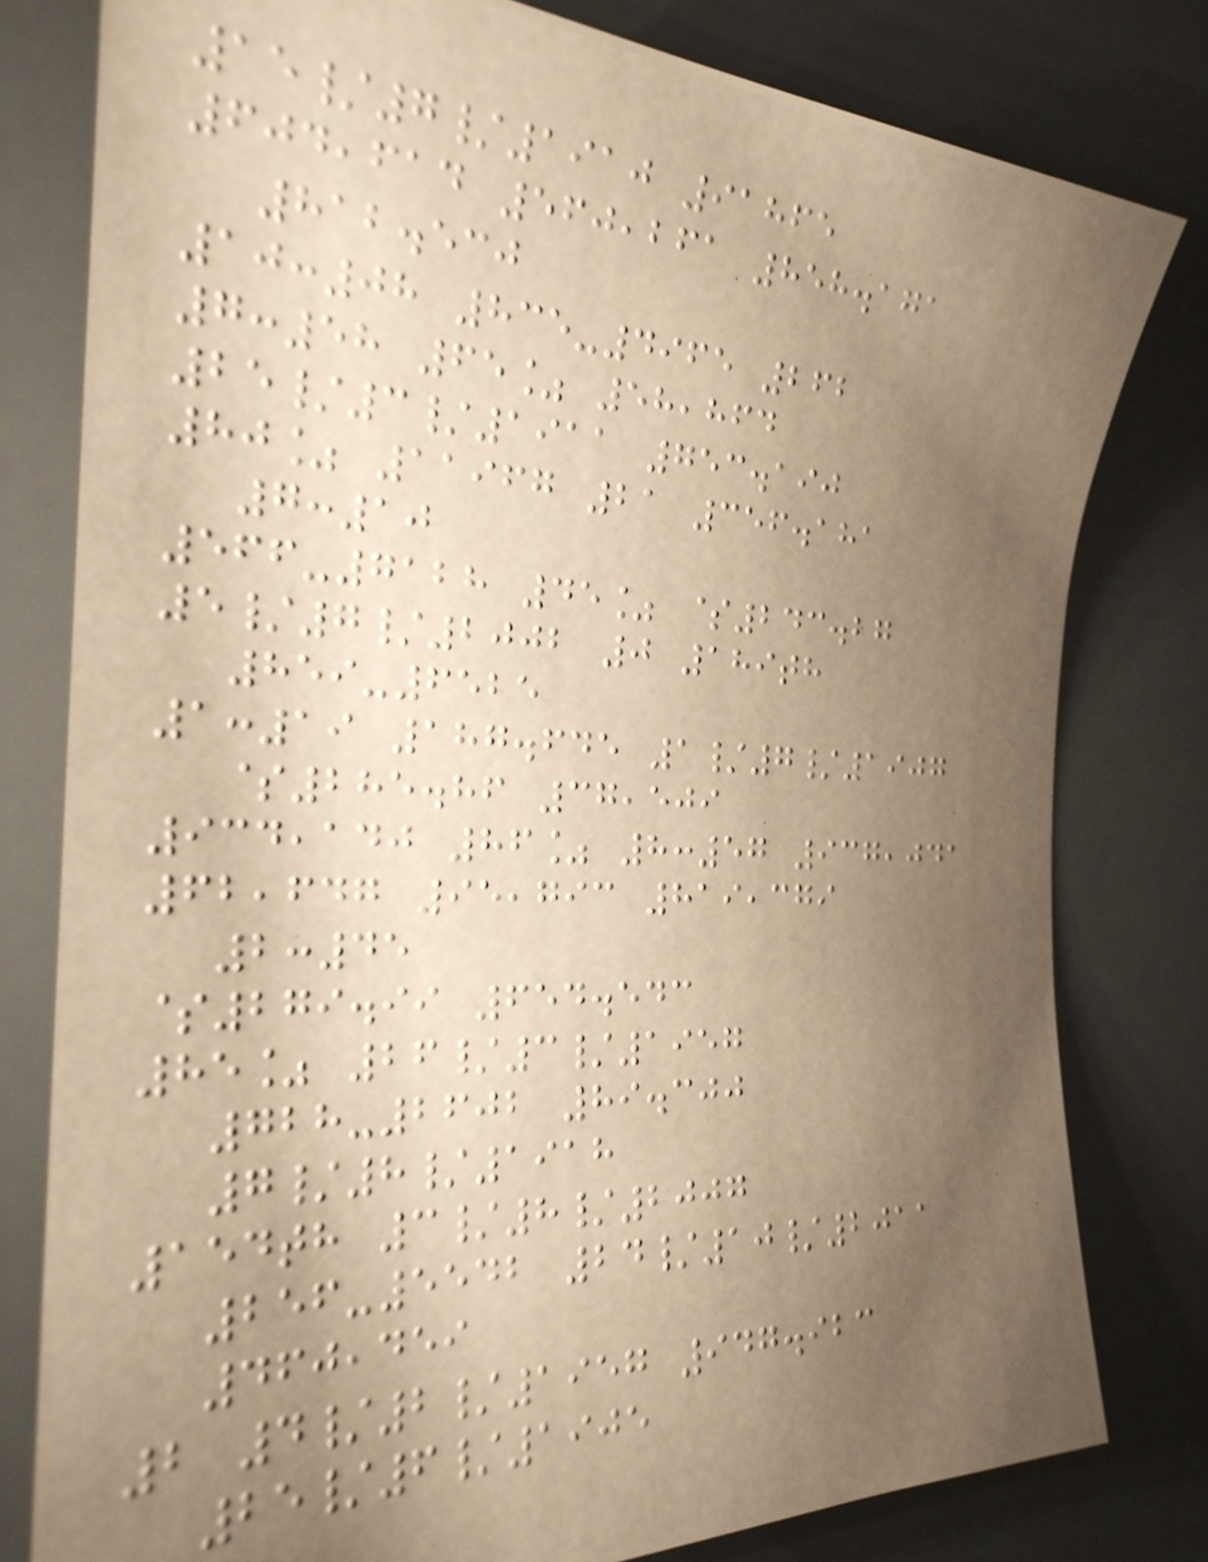15/7/1910 91865
604,614 560,261 858.171
812.530
10:08 835-4965 262
7:58 65% 58,864
25/3/1911 753.190
80% 11967 21 356.181
7:10
566-7128 45% $243.27
5/7/2002 0 189th
859-6525
1:19 187.645 1/7/1907
$285.86 37,509
934,140 86% 8:57 937,041
62,647 95,793 819,379
2:45
$279.99 654.543
85% 26/3/1957
728-2602 89.300
7/8/1918
154th 3/8/2007
256-5542 24/10/2011
460,459
2 4/2/1957 947.923
25/6/1905
